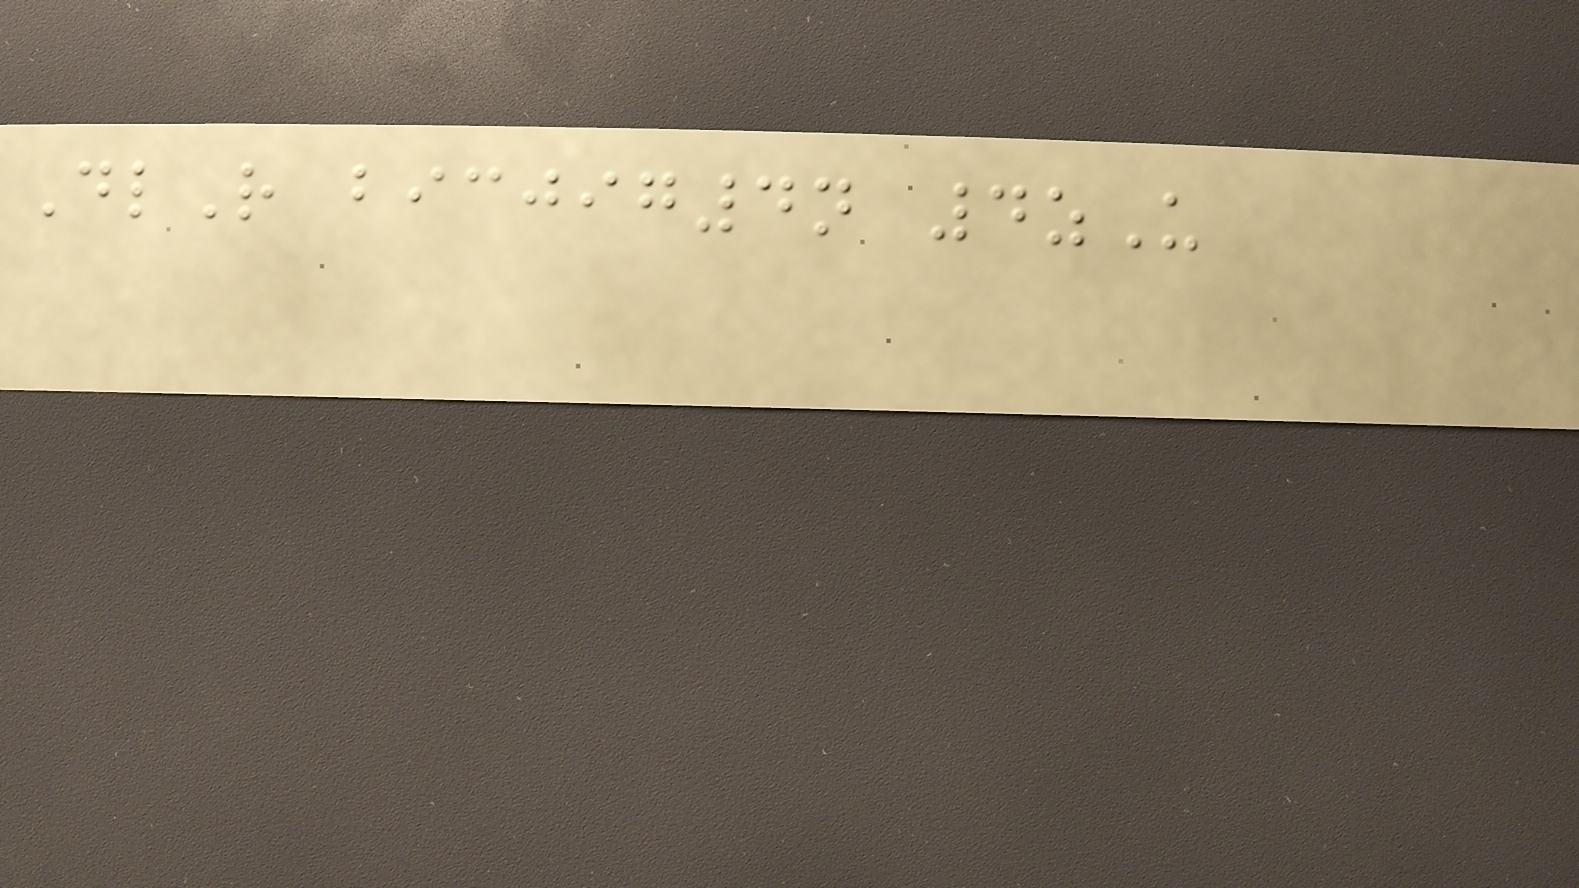DlR bicjig4n 4zU
